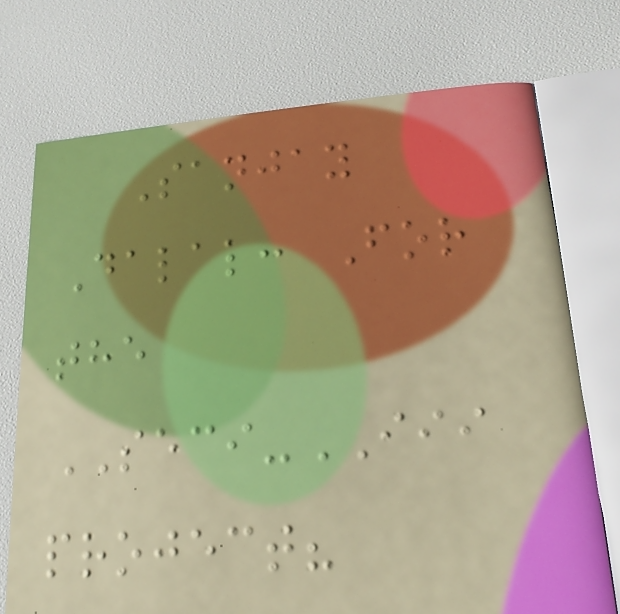Sanjay
Dalal: For
the
SECI-III
project?
